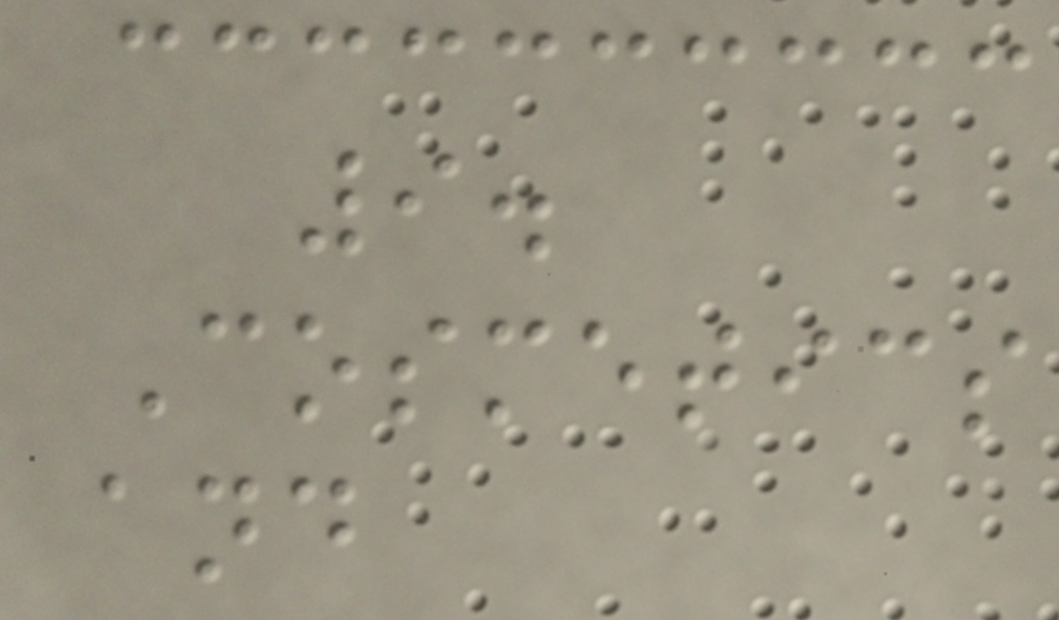9.
Cosmetics
and
